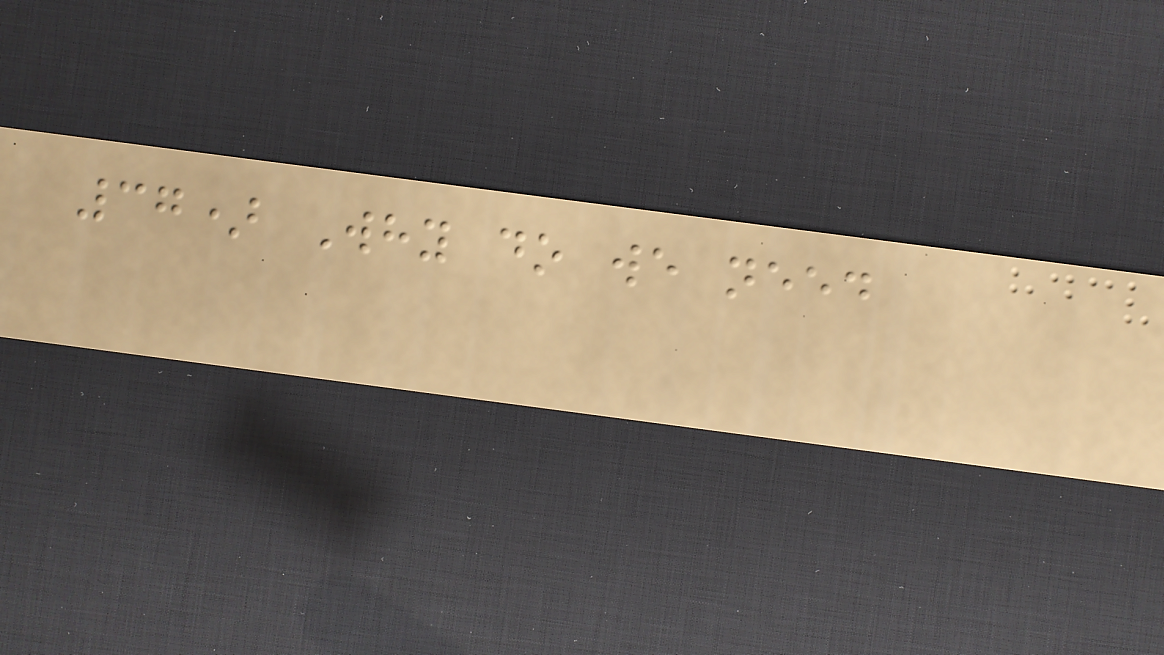37) Why do we need
